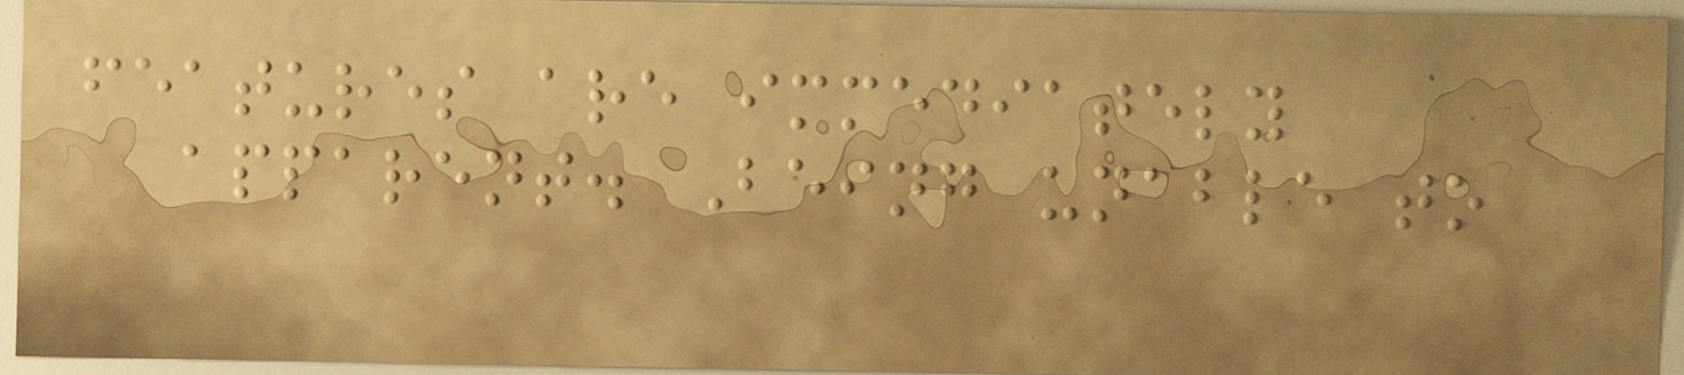features are immediately
apparent. Being unable to
